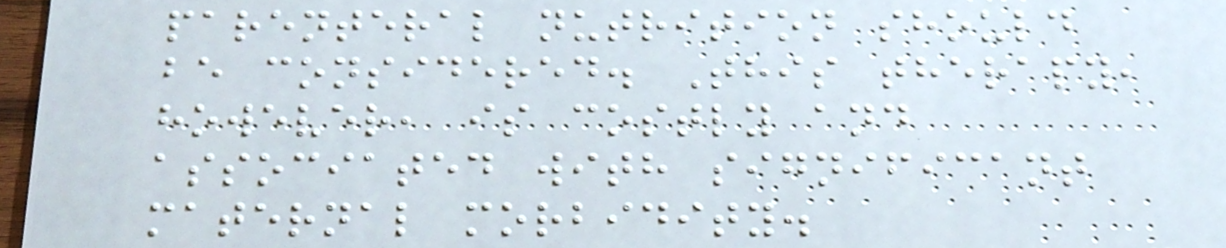parenteral nutrition should
be considered. This therapy,
however, is costly and
associated with significant
maternal morbidity.
